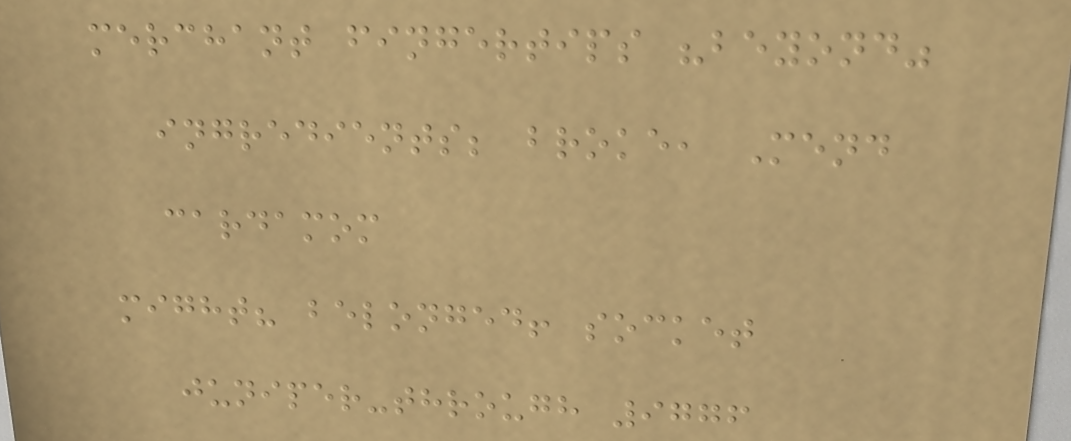merchant fingertips "beyond"
ingredients; broke, Mend
cardamom
might? belonged! socket
juniper-through 9776
